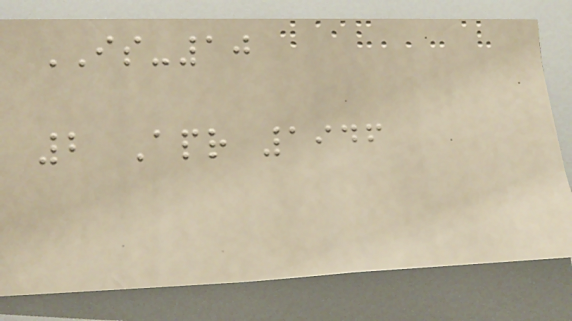IS-10
2 Apr 1946
